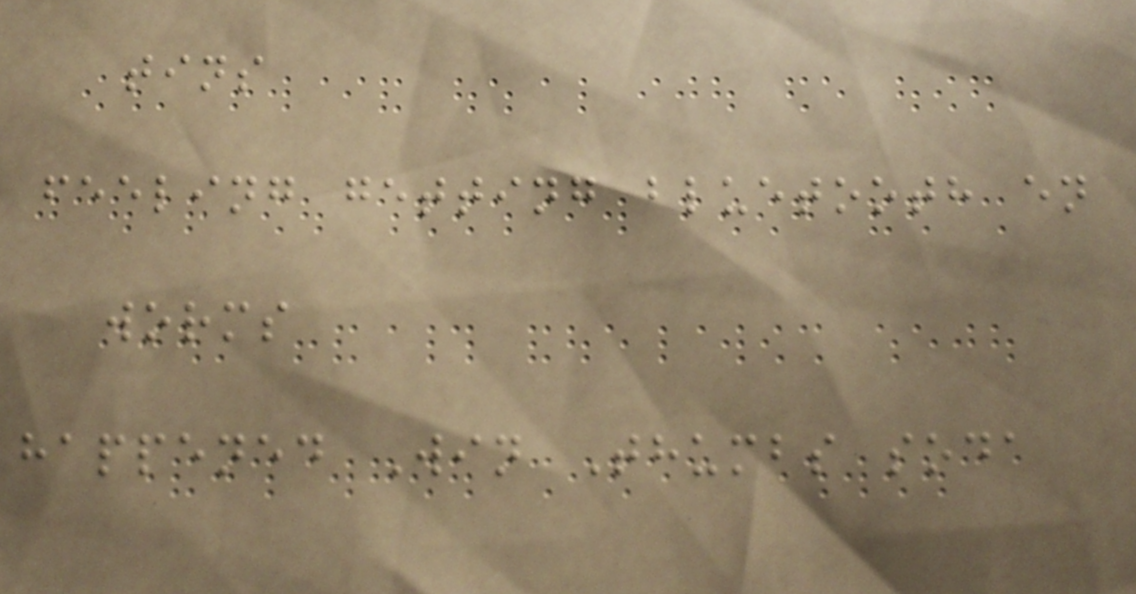tins
feeling getting bluetooth en
worms
happened Win Thumbs soda
